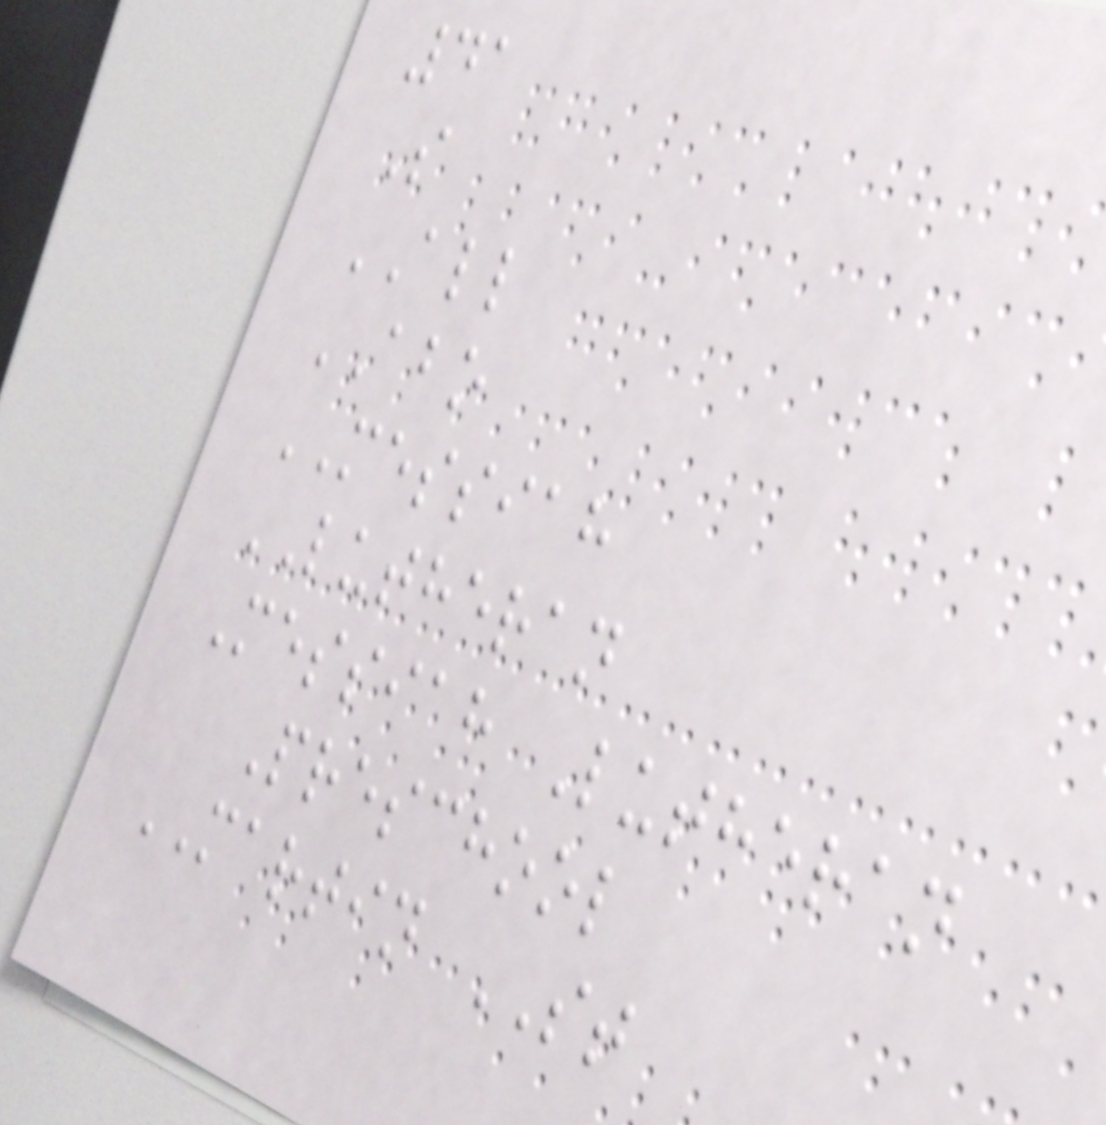41
S
ALL
ABO
MESSIAH
LUTHERAN
Messiah Lutheran
Preschool
MARTIN ST
